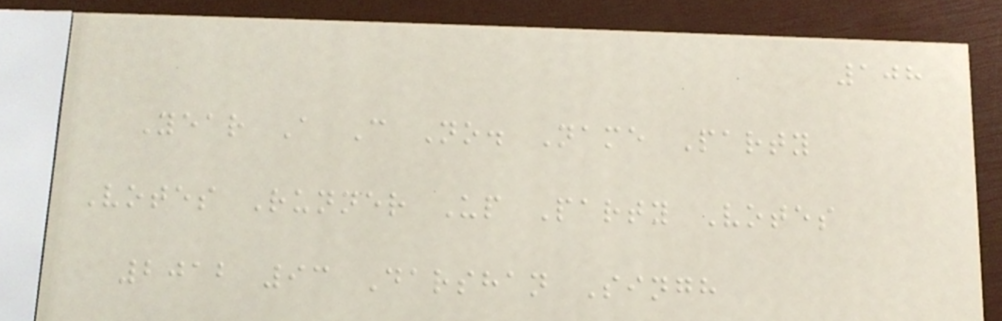108
Year A C No. Name Party
Votes Runner Up Party Votes
2012 93 Darshan Singh
